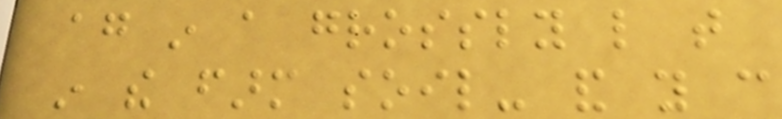again in a grossly like that
in the farm soil- and you can
